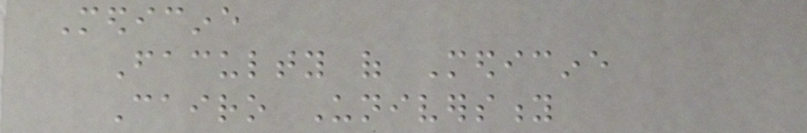Medicine
Faculty of Medicine
Cairo University
